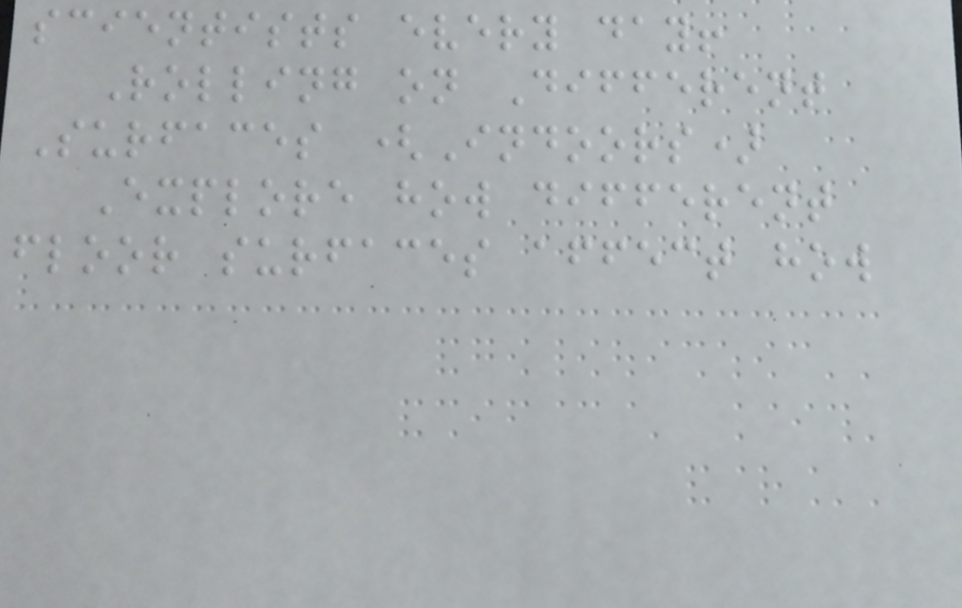scientists every day!
Rolling on Different
Surfaces (Indoors)
Explore how different
floor surfaces affect how
